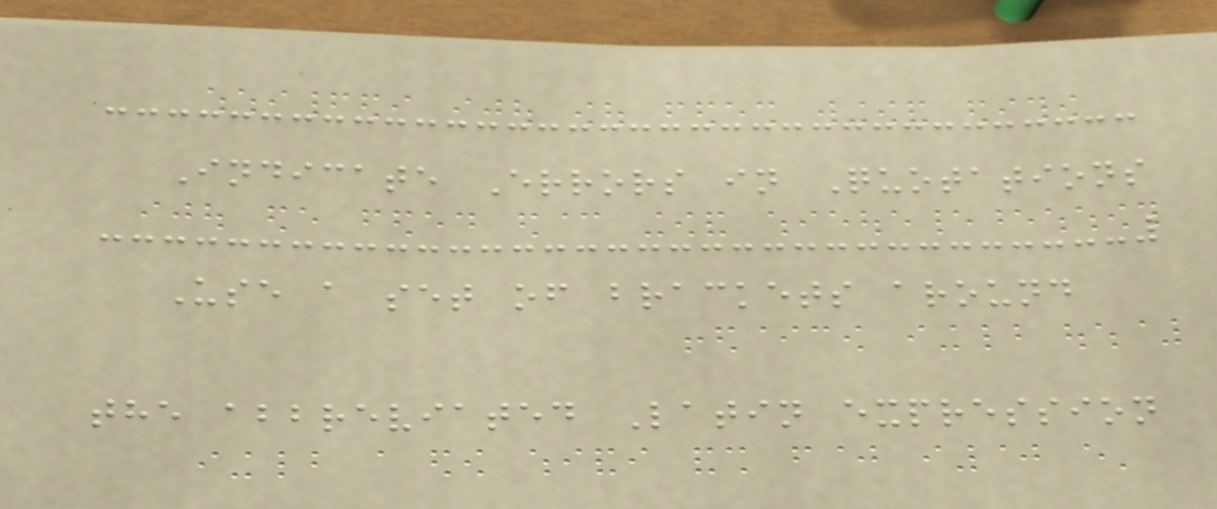Indicate Errors in Quotations
Use a set of brackets around
the abbreviated Latin expression
